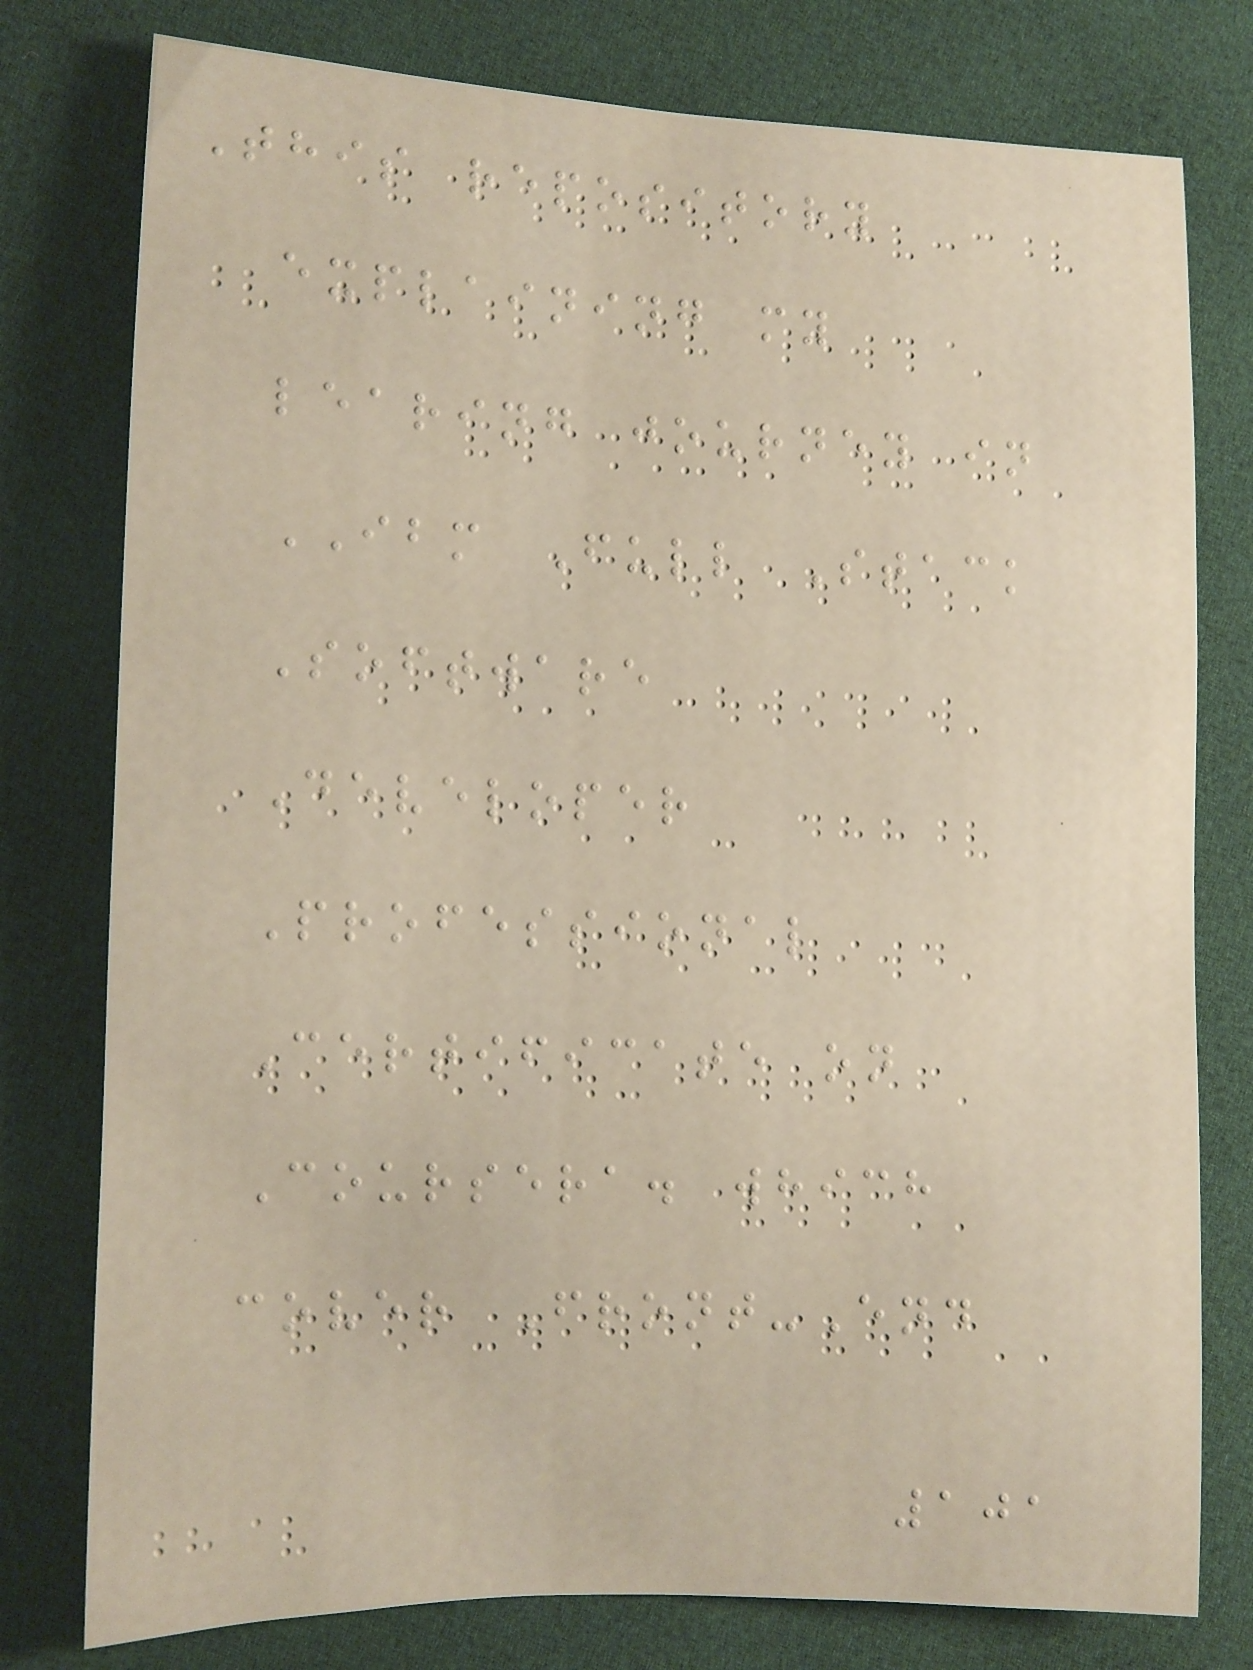This repository
explaining my
learing journey in
IBM Full Stack
Software
Developer
Professional
Certificate on
Coursera. which
cover Front-End
101
